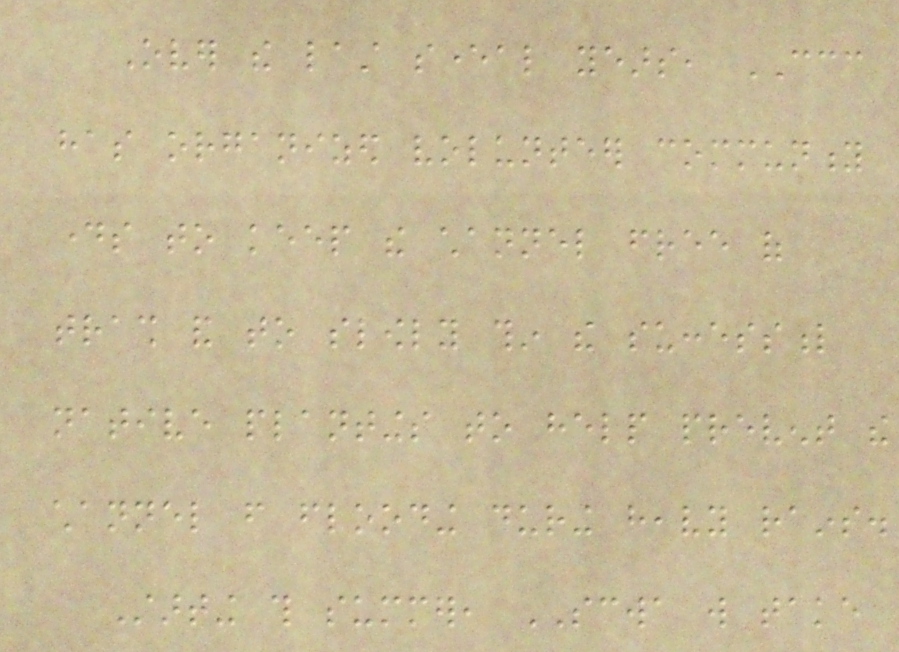Over the last several years, CCC
has organized volunteer community
days to keep the channel free of
trash and to slowly thin the successful
native plantings to help prevent the
channel from flooding during heavy rains.
Starting this summer, SCWA will take
